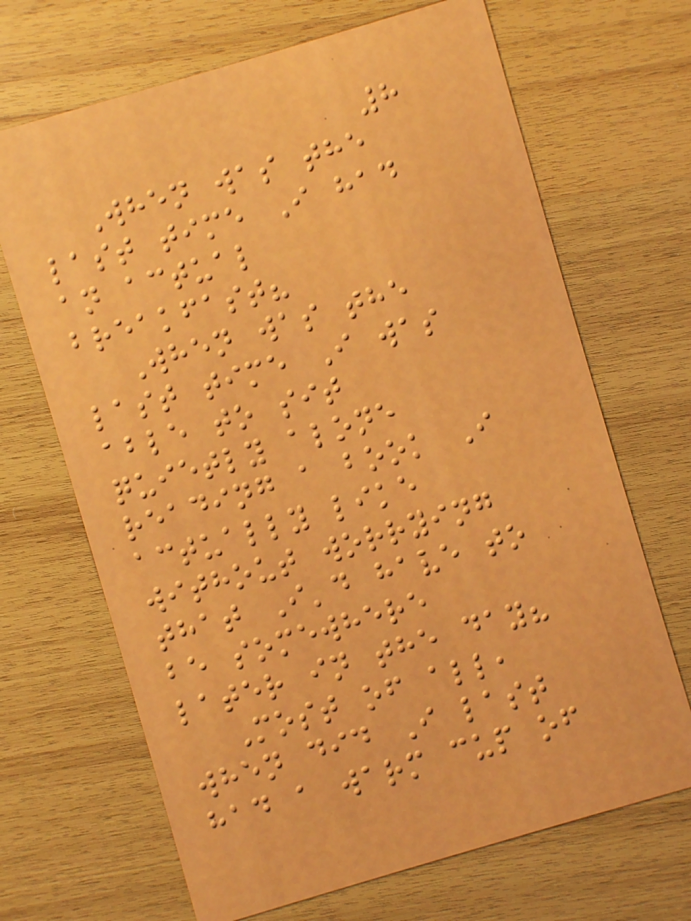8
When was the
last time I had
an actual
breakfast?
When was the
last time I was
able to sit
quietly alone
reading a book I
actually like
without worrying
that I'd have to
be somewhere
later in the day?
Most of all,
when did I last
had a warm cup of
